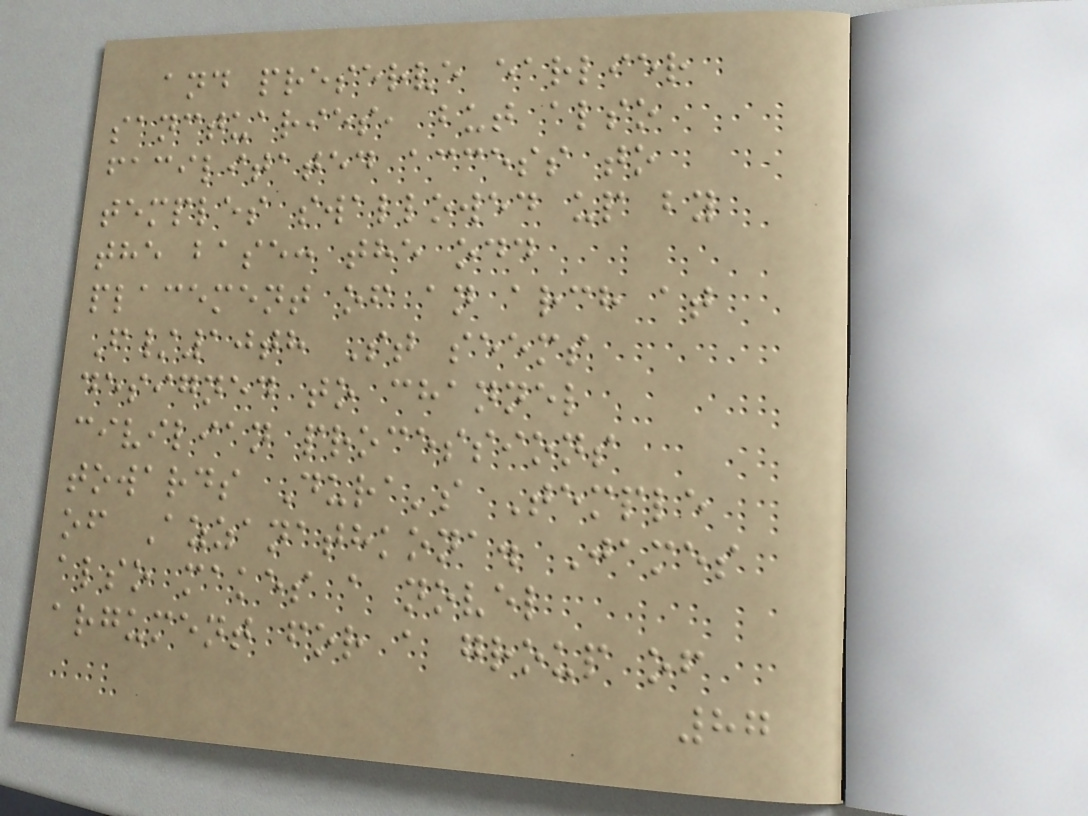and preserve earlier
sanctuaries, but also
facilitated access to
temples swallowed up by
the base: the odd
placement of an arch at
F/10th St seems
designed to channel
civilian processions
towards Dura's Temple
of Azzanathkona. James
also makes a novel
argument for a group of
87
